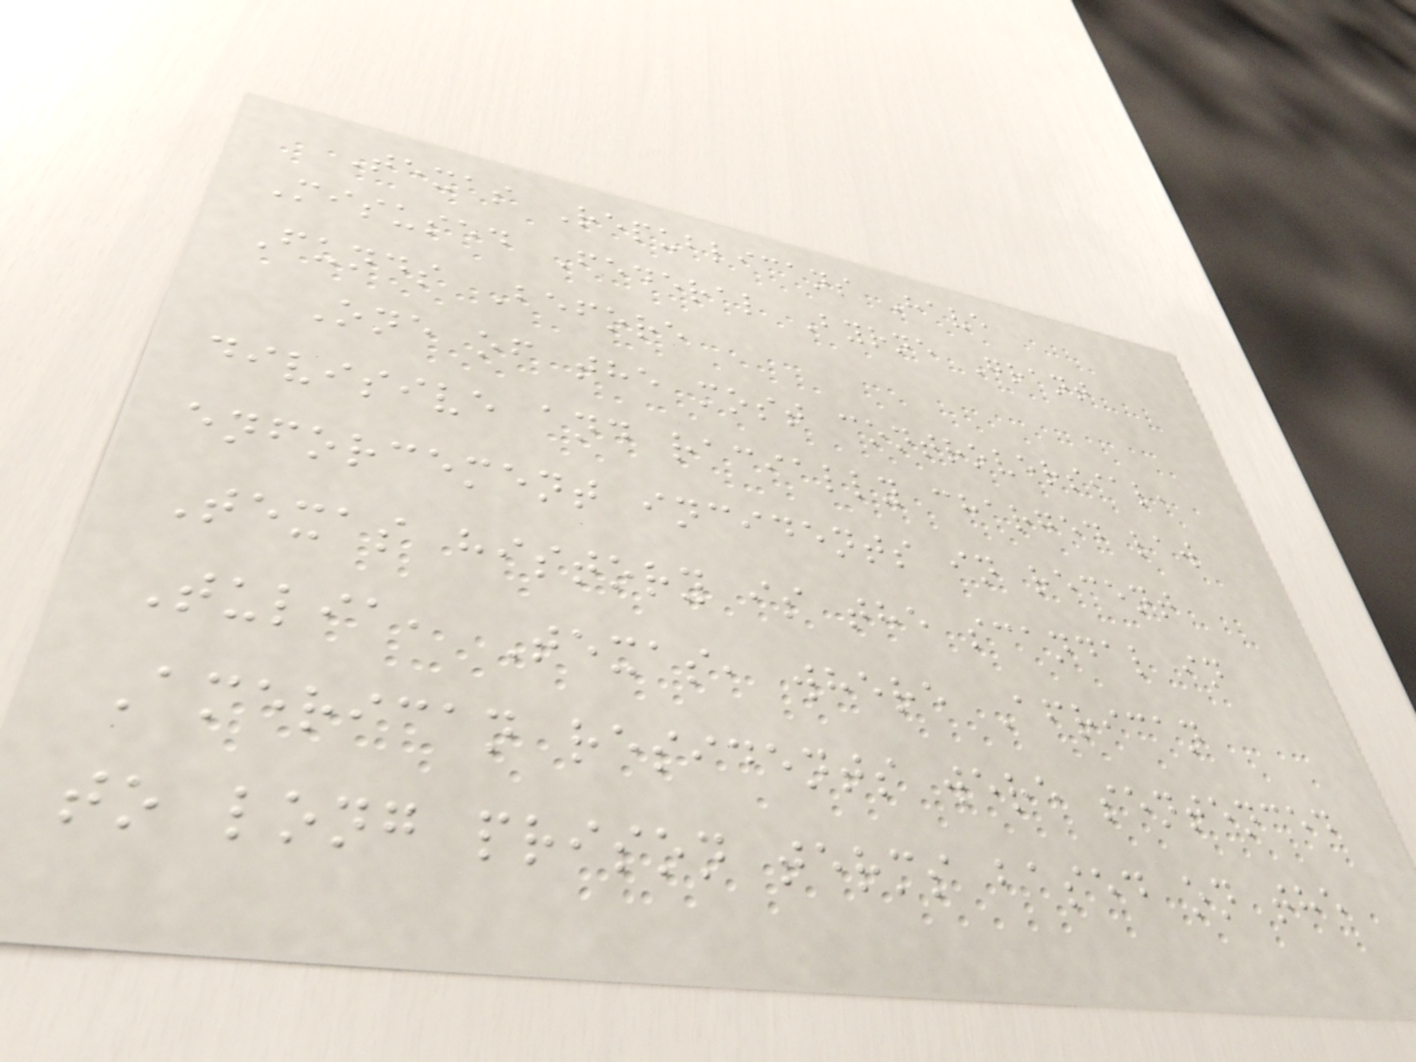Texas Republicans Have
Misused Federal Byrne Grant
Funds Before
One of the most controversial,
divisive and racially charged law
enforcement incidents in recent
Texas history is the scandal in
Tulia, Texas, where African
American residents were sentenced
to long prison terms based on the
